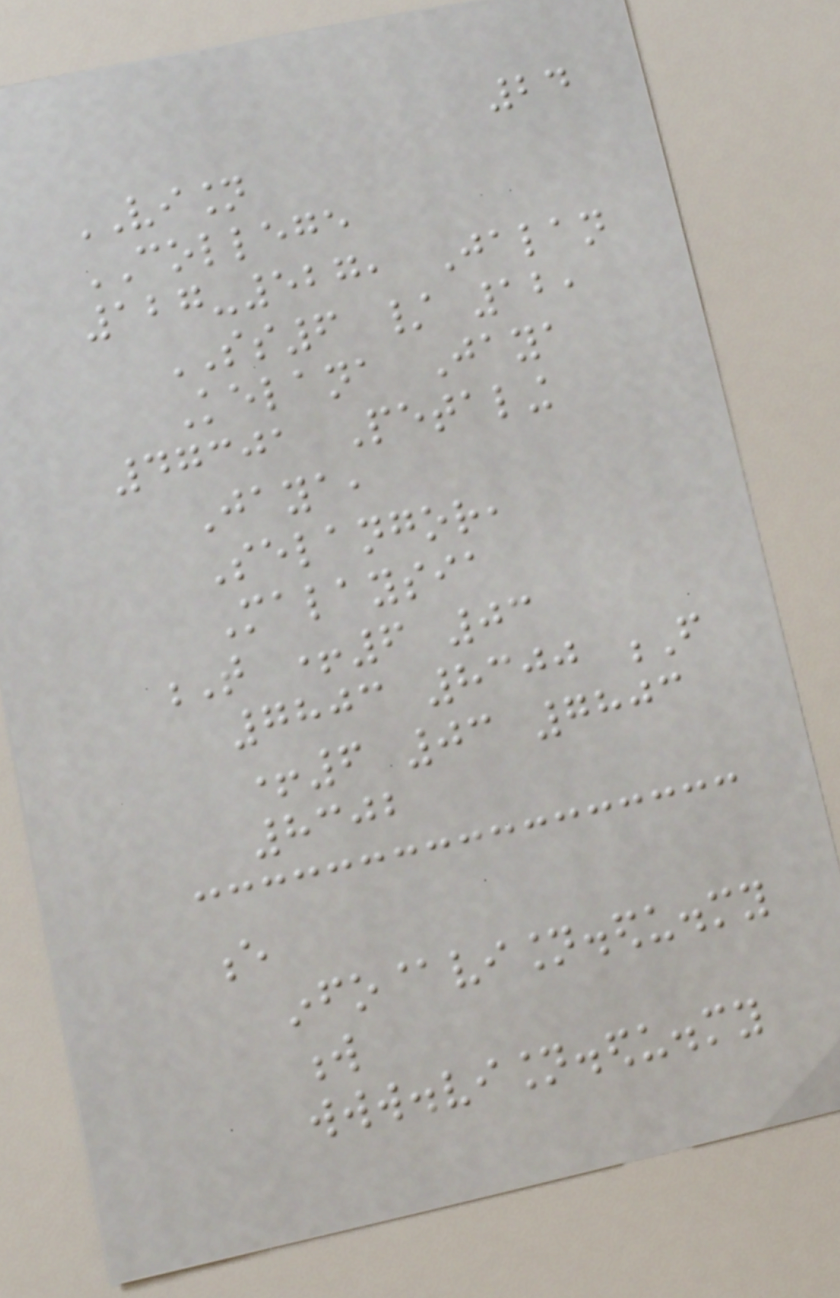24
VISION
COLLEGE
127-527, Jalan
SS6 / 12,
Kelana Jaya
47301 Petaling
Jaya,
Selangor,
Malaysia
T +6 03
7803 8300 F
+6 03 7803
8302
e
info@vision.edu.my
w
www.vision.edu.my
